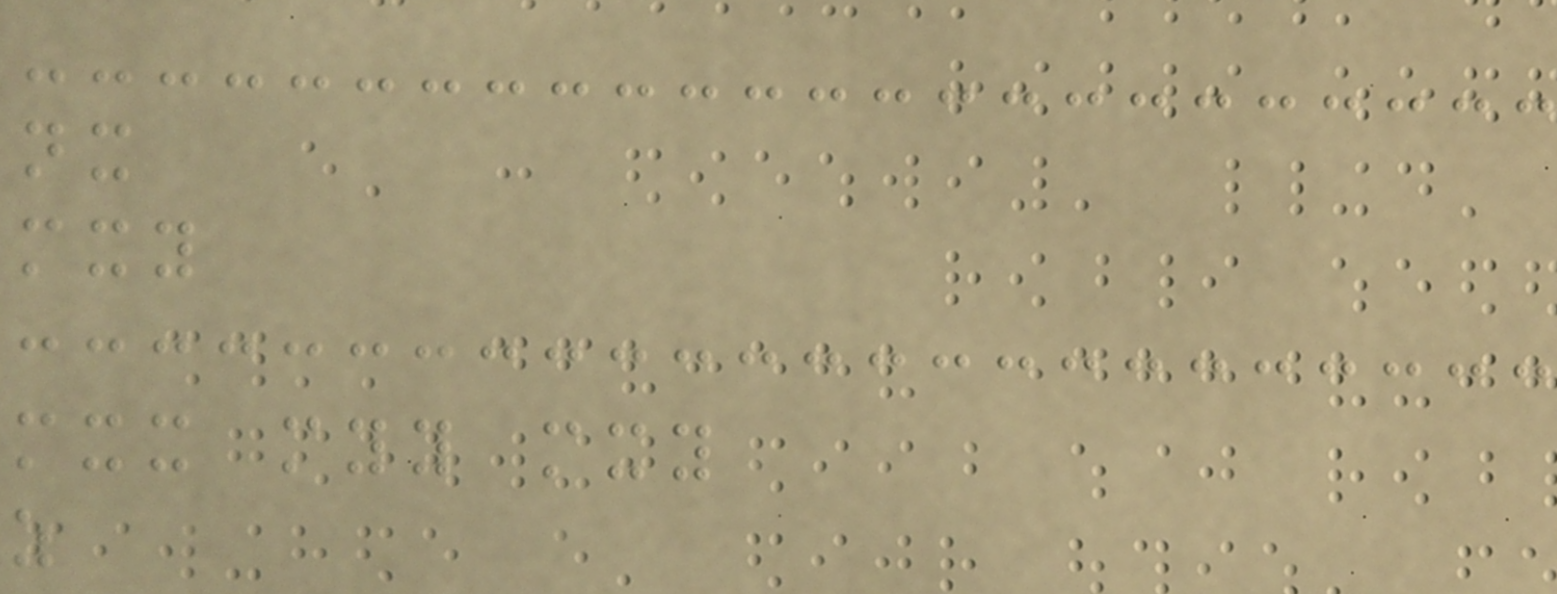nx
mxy
mxx myy mxy
z
